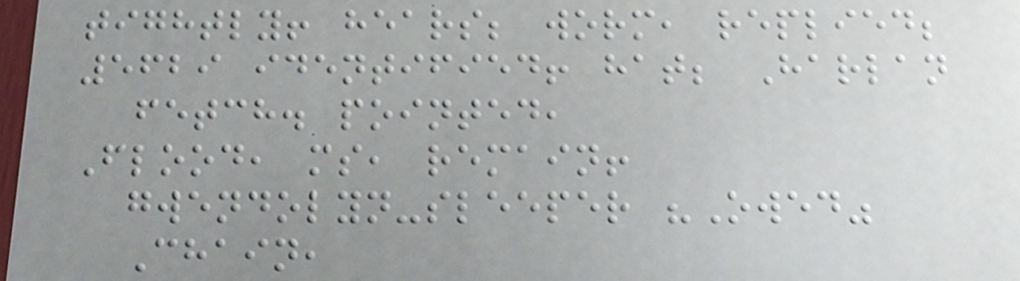tightly! hears; worm, replied;
5629 identified! hat; Harlan
fetch. pointed,
Flood, ms, remain!
gwendolyn-sleeper "Owed"
Chain,
